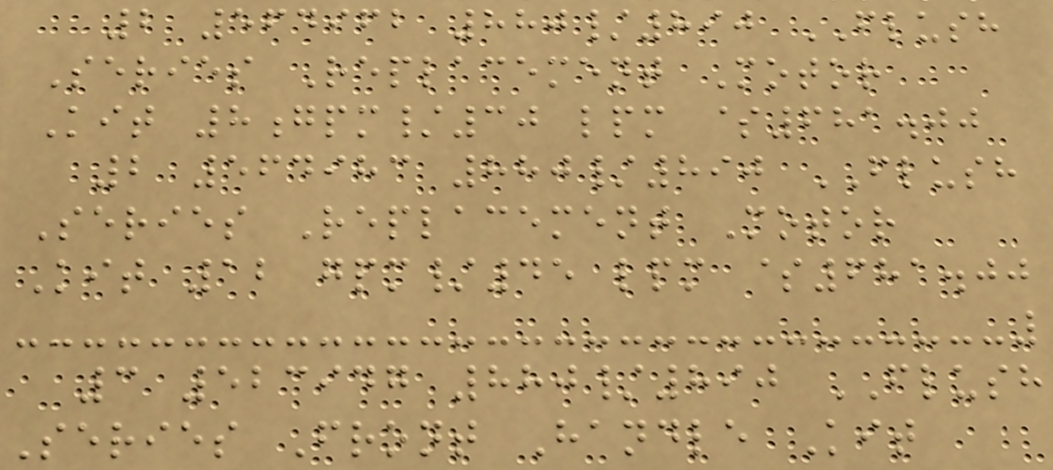2 564962 880/890 FLUSH
Series Replacement Motor
Kit 8gpm/30 lpm $681.00
2 564983 880/890 FLUSH
Series Replacement Motor
Kit 12 gpm/45 lpm $681.00
3 523947 880/890 FLUSH
Series Front Handle Kit
